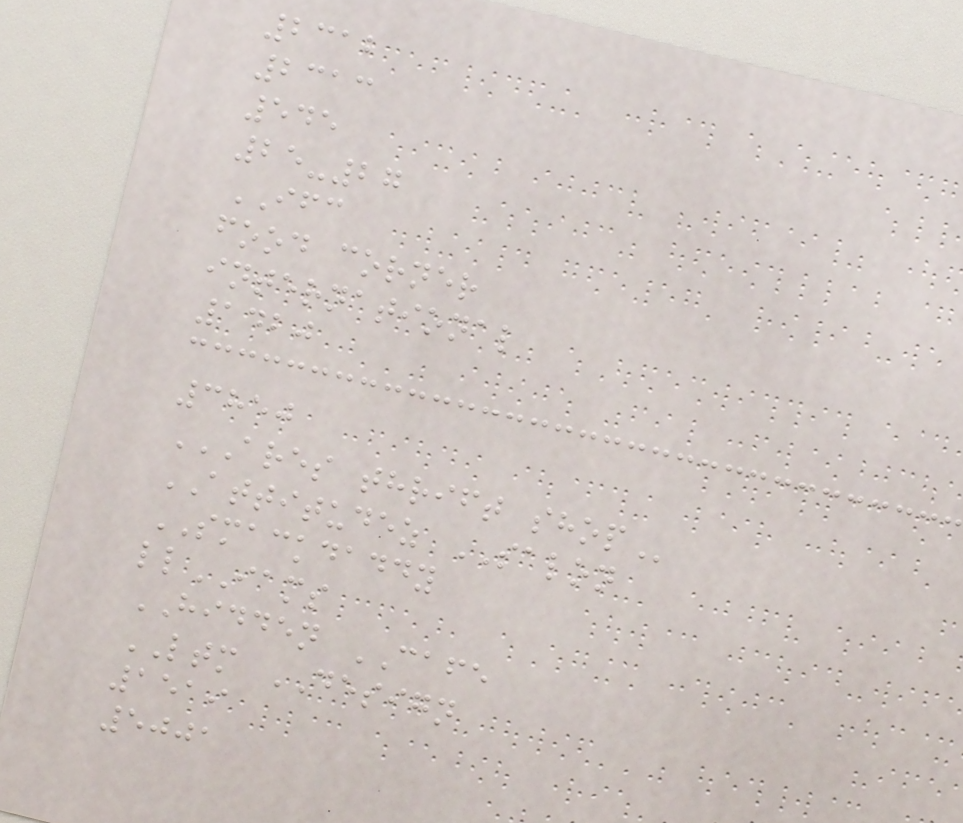2312
2313
545
25-27
IFC
food corner
international
1420
3850
ARES THRIFT SHOP
ATTITUDEZ SALON
SMACKDADDY
llIAMS
HIDDEN CAFE
LTM DESIGN
1519
5001
